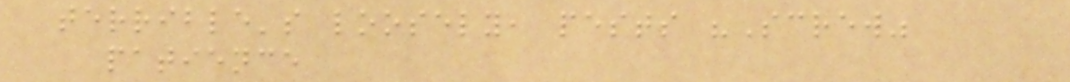terrible's loosely, pests "Screw"
patience
